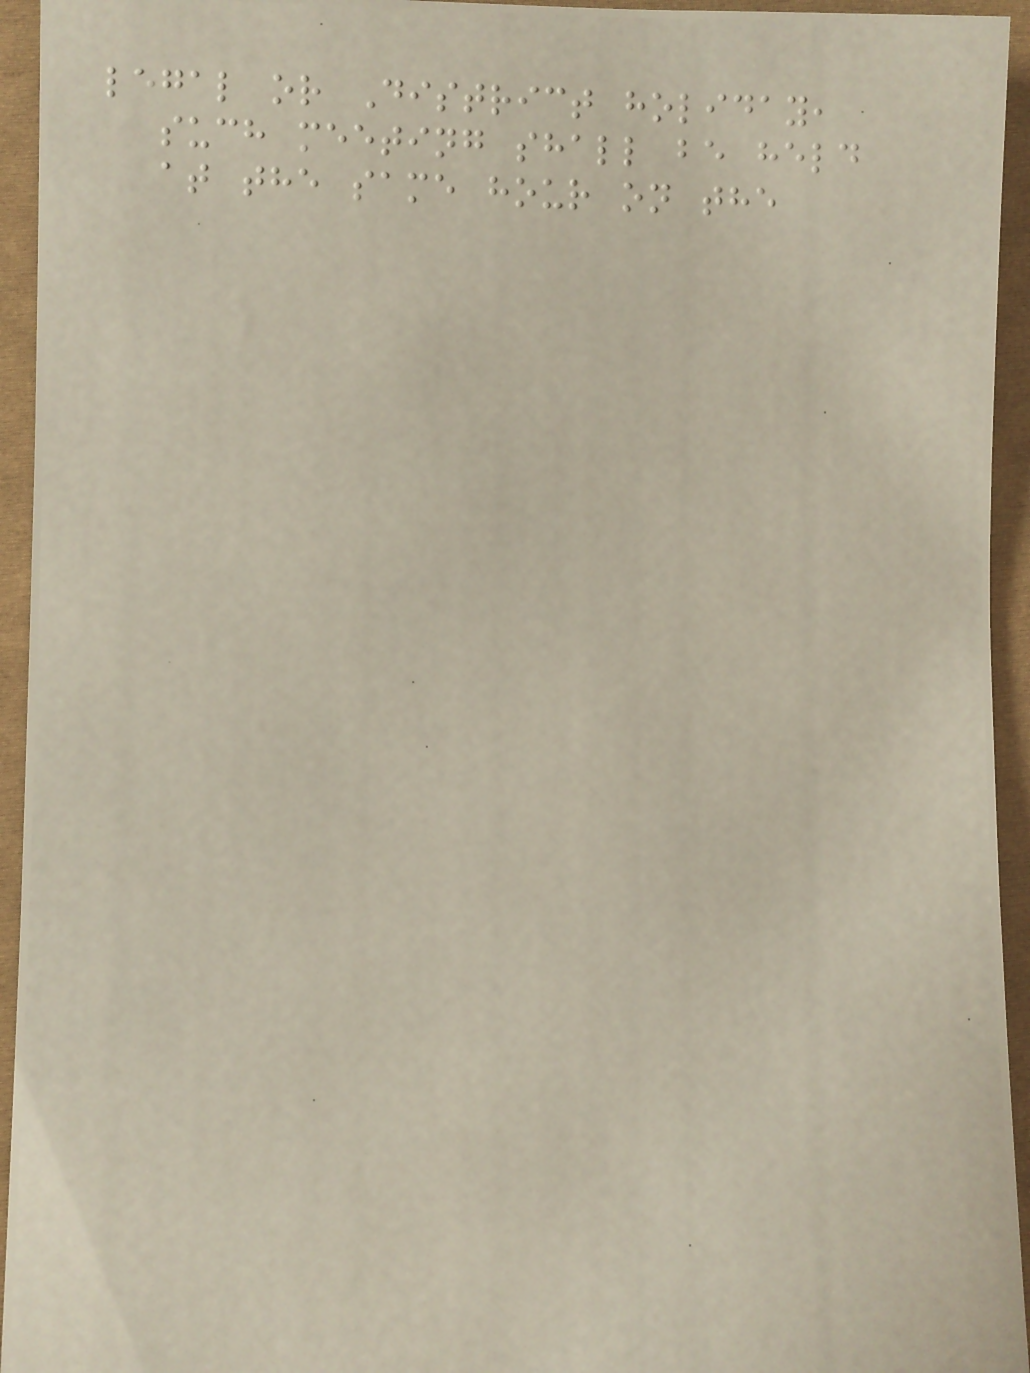legal or District holiday,
such meeting shall be held
at the same hour on the
